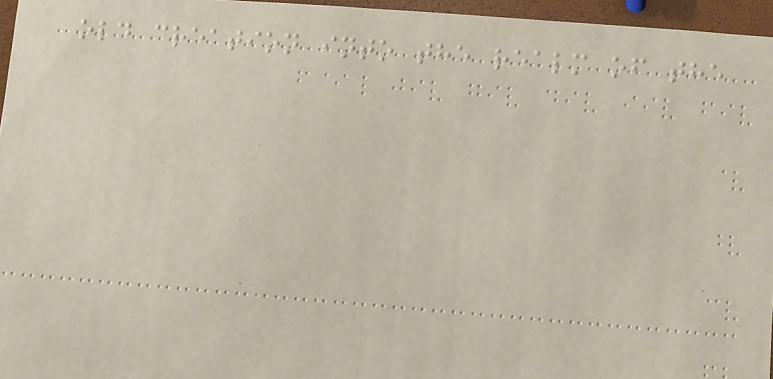old creation into the realm of the
